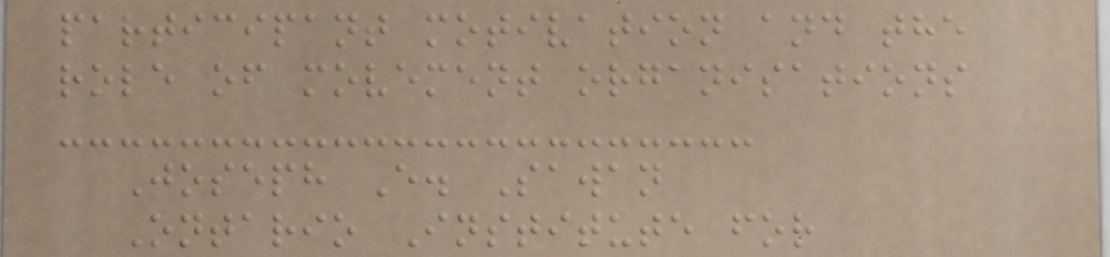participant motivation and the
role of movement organisations
Joseph E. Sawan
Ontario Institute for
